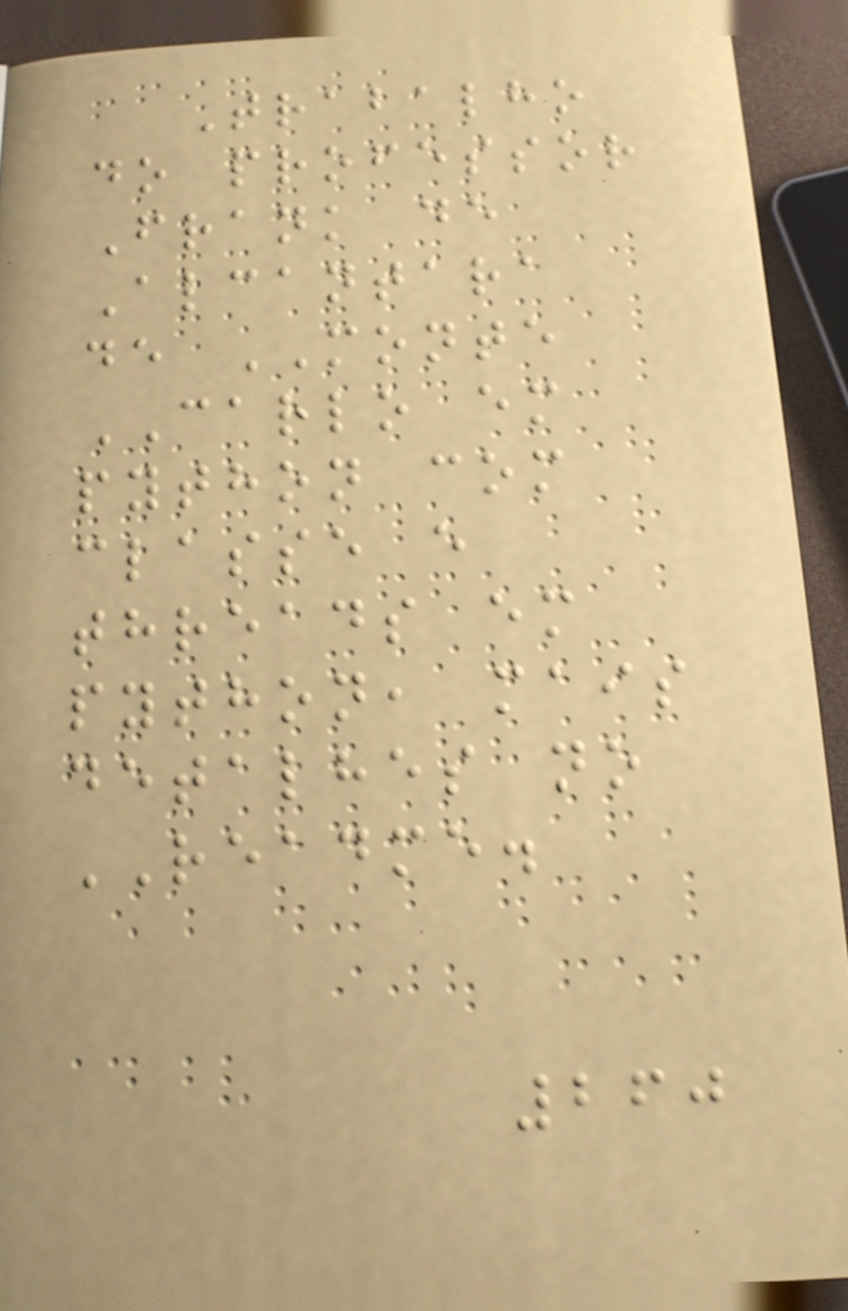Trabalho
do professor
Frank de
Alcantara
de MONTE
CARLO em
python com
classe e
threads em
python, mais
detalhes no
README.
260
